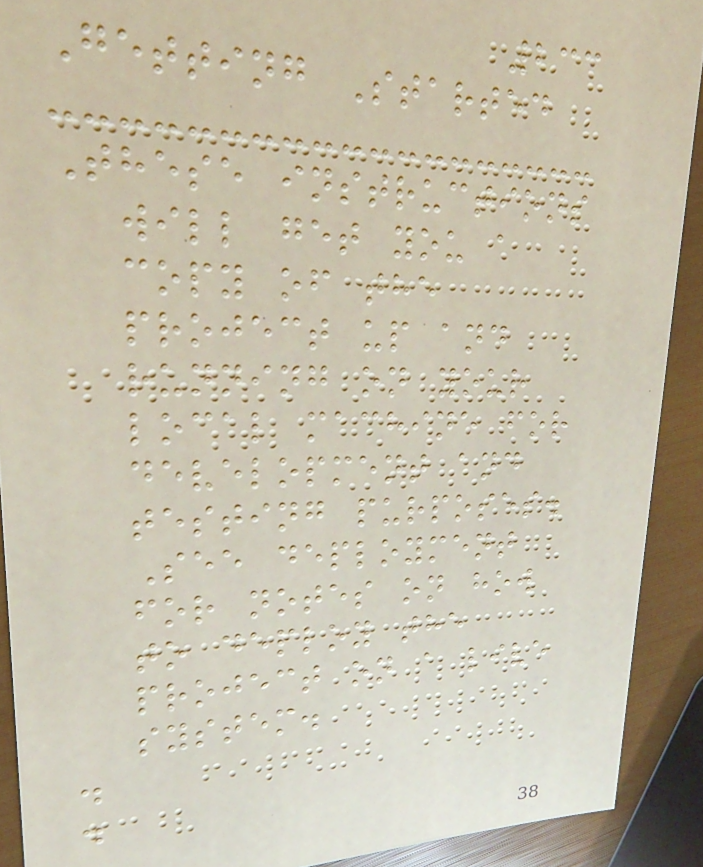233
Getting Started
These instructions
will get you a
copy of the
project up and
running on your
local machine for
development and
testing purposes.
See deployment
for notes on how
to deploy the
project on a live
system.
.
.
